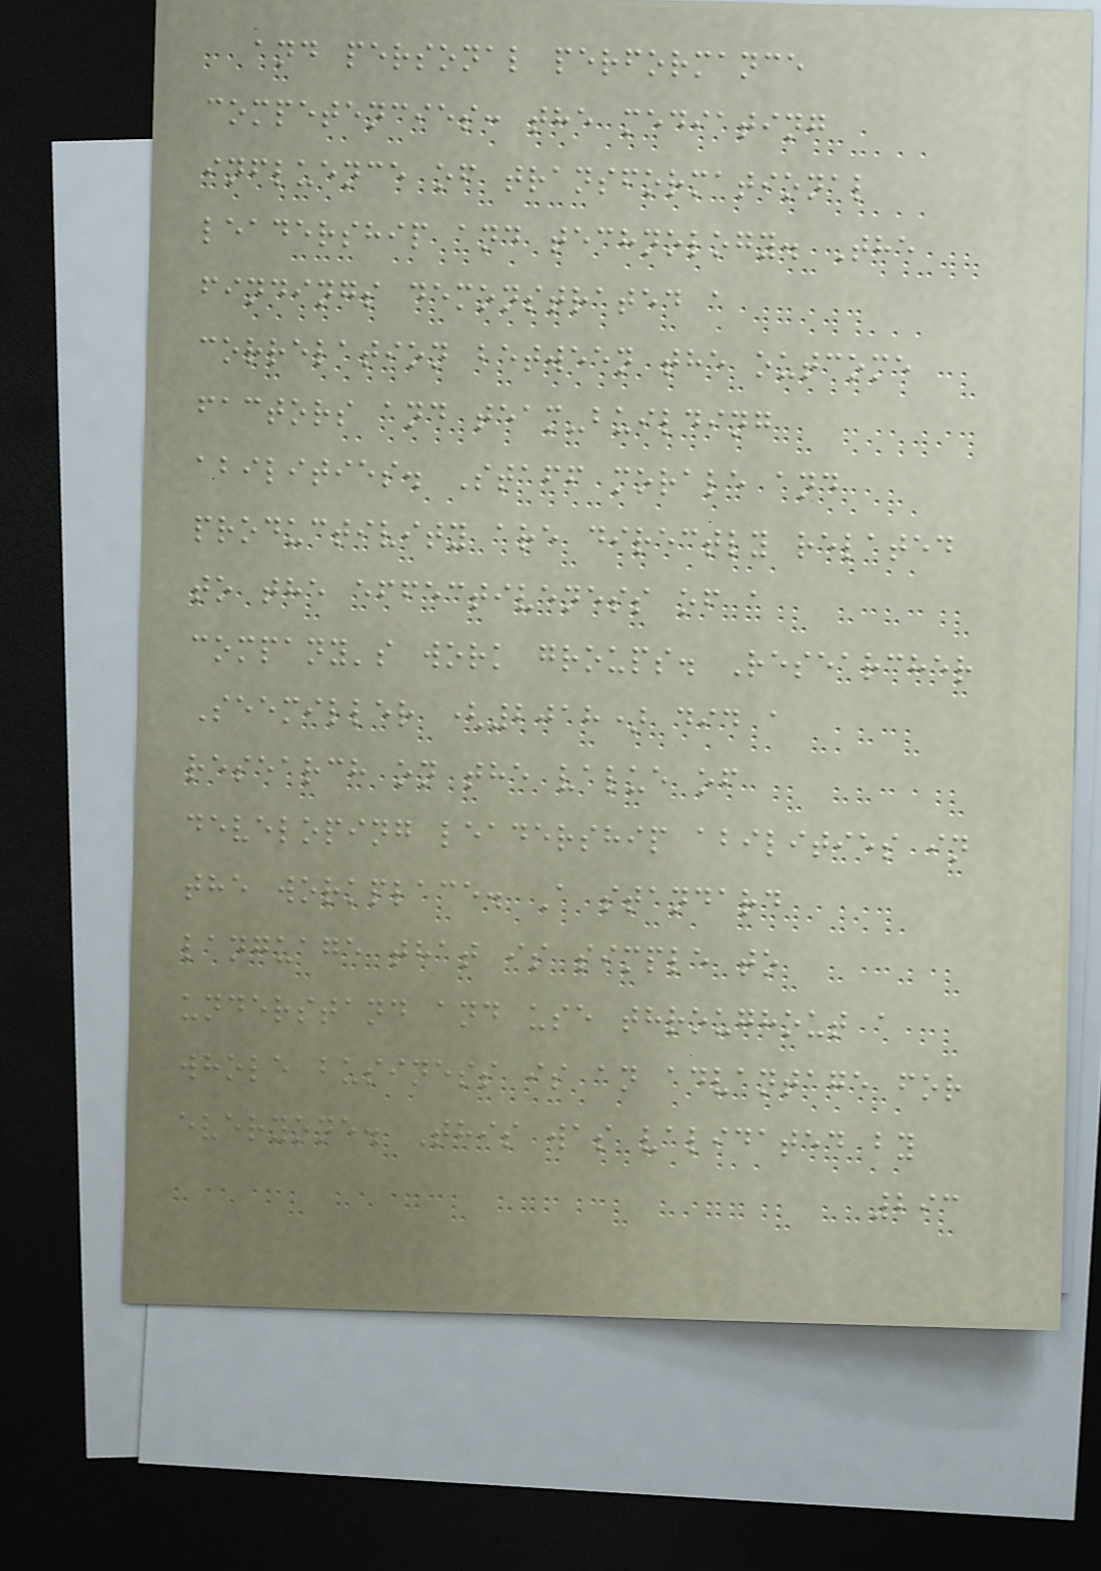and personal performance
competencies: the mediating
influence of transformational
leadership and technology. The
findings demonstrated a
correlation between the outcome
factors and team-building
abilities. Staff morale and
productivity are directly related
to the effectiveness of a
company's work groups. Researcher
Seemiller (2018) did a
research on the value of
developing leadership abilities in
the workplace. A standard
language that is simple to
understand and use throughout a
whole business is an advantage for
everyone. This was validated by
293
